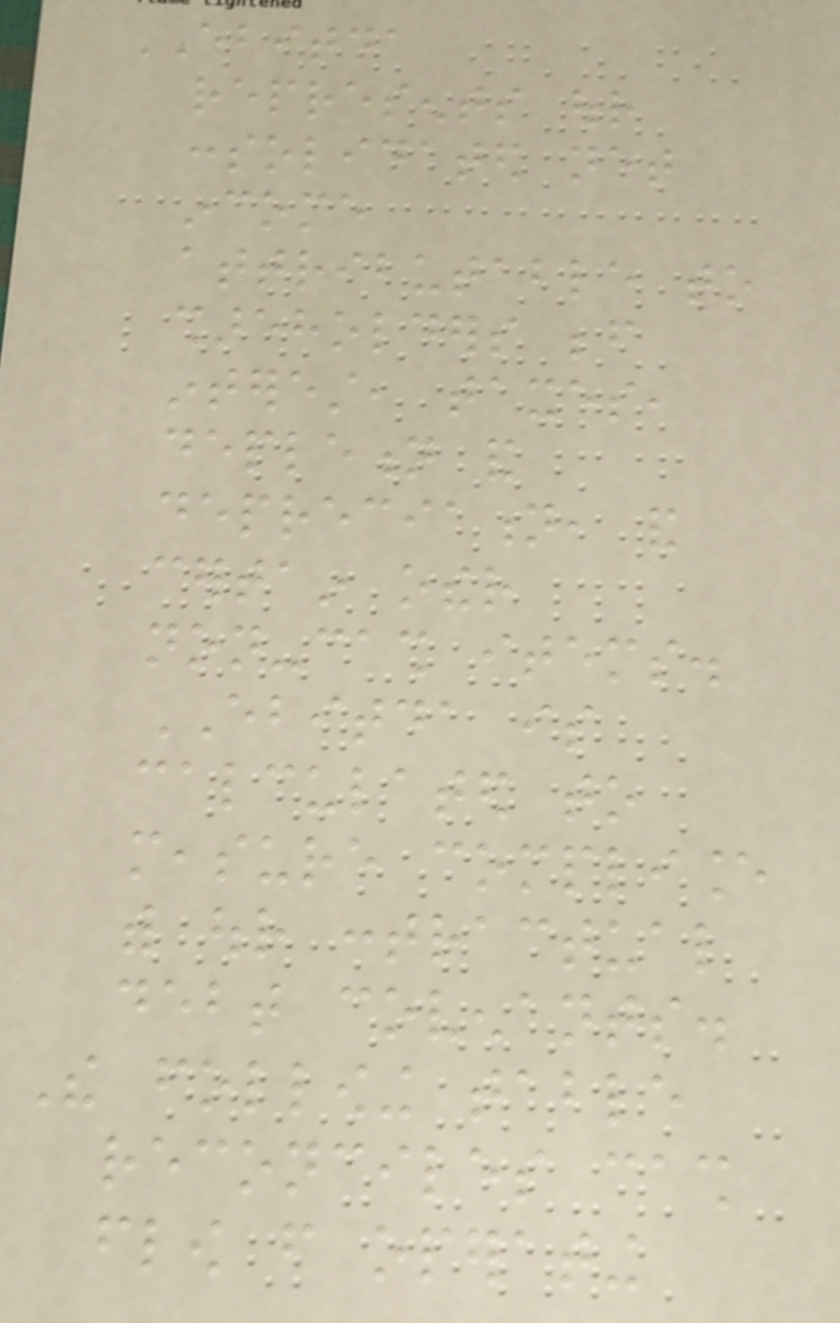EBITDA
represents our
consolidated net
income
attributable to
shareholders before
interest, taxes,
depletion and
depreciation, and
certain other
non-cash items.
EBITDA is
calculated to
measure compliance
with our contractual
debt covenants.
The following table
reconciles cash
flow from operating
